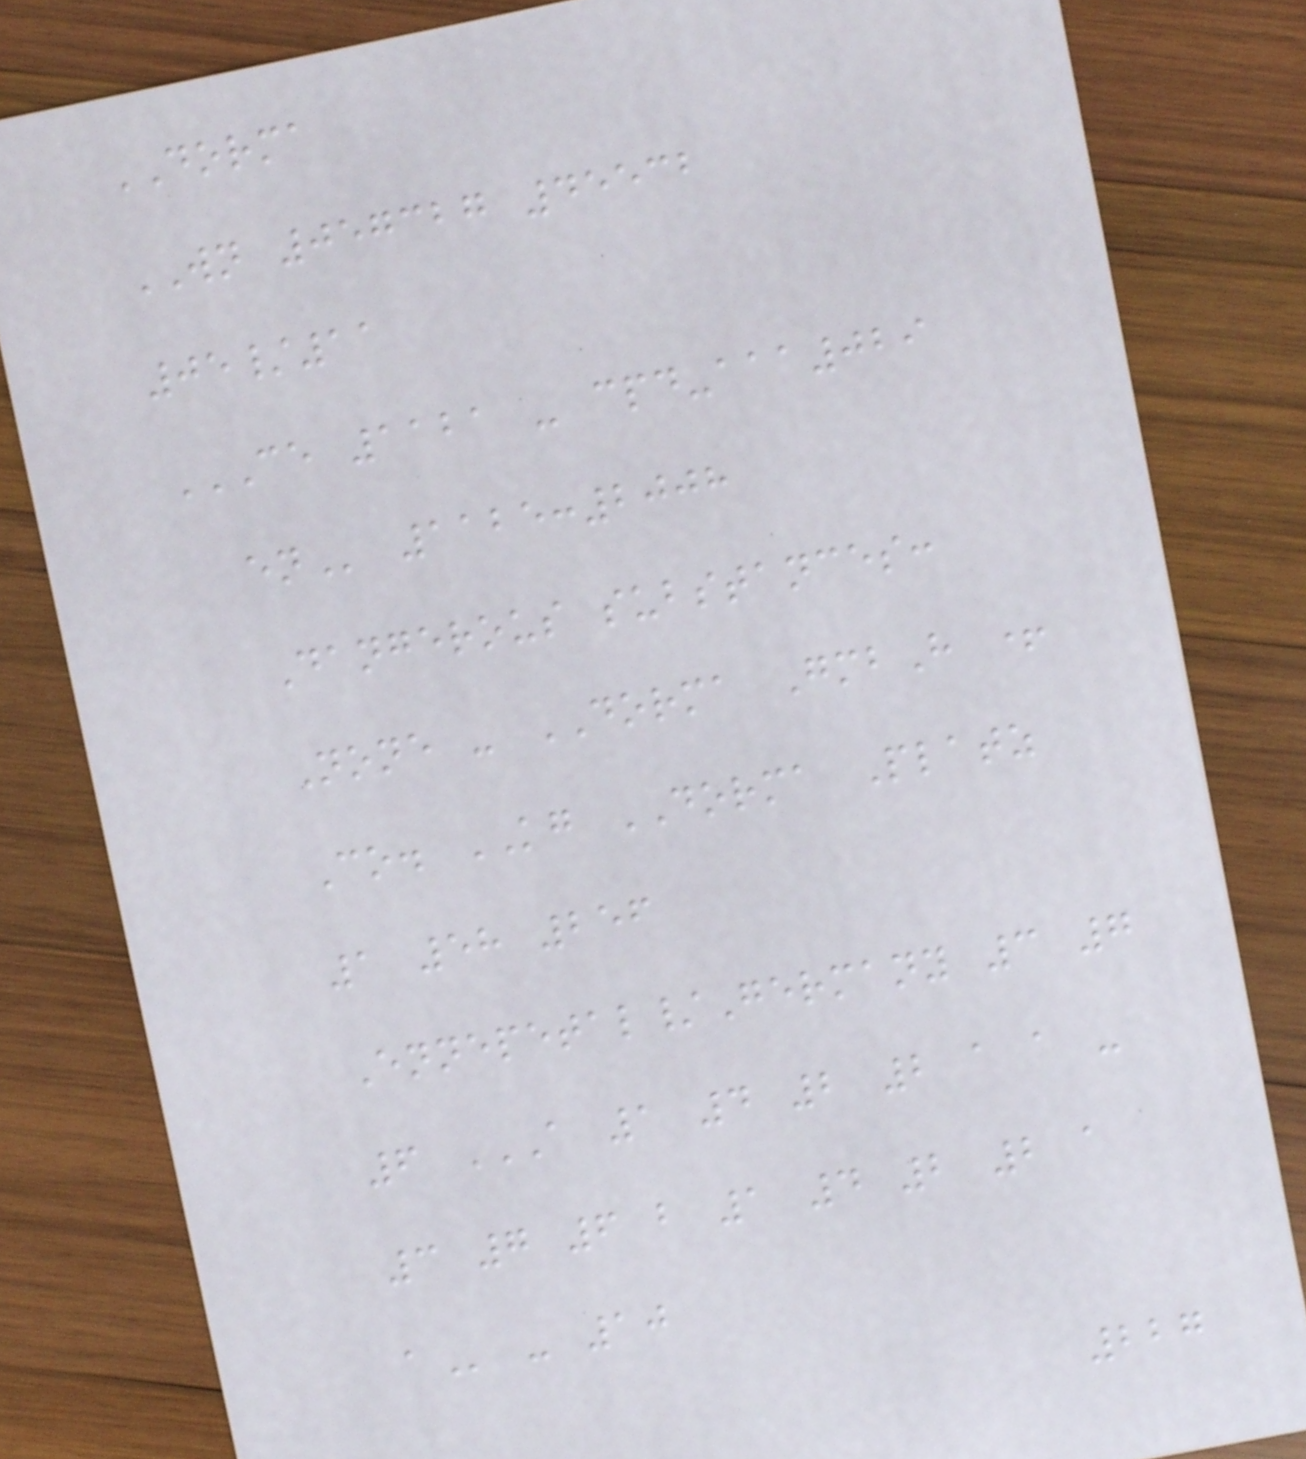DORMA
WN 057327 45532
05/11
CE 1121 - CPD-AAA029
EN 1125:2008
Dangerous substances:
None - DORMA GmbH +
Co. KG DORMA Platz
1 58 256
Ennepetal/Germany 3 7
6 A 1 4 2 2 A A -
3 7 6 B 1 4 2 2 A
A - 10
227
